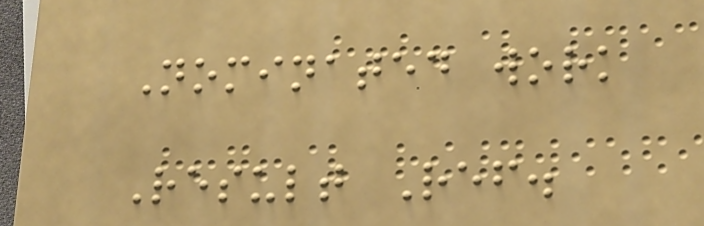Nominated work
Result Ref.
